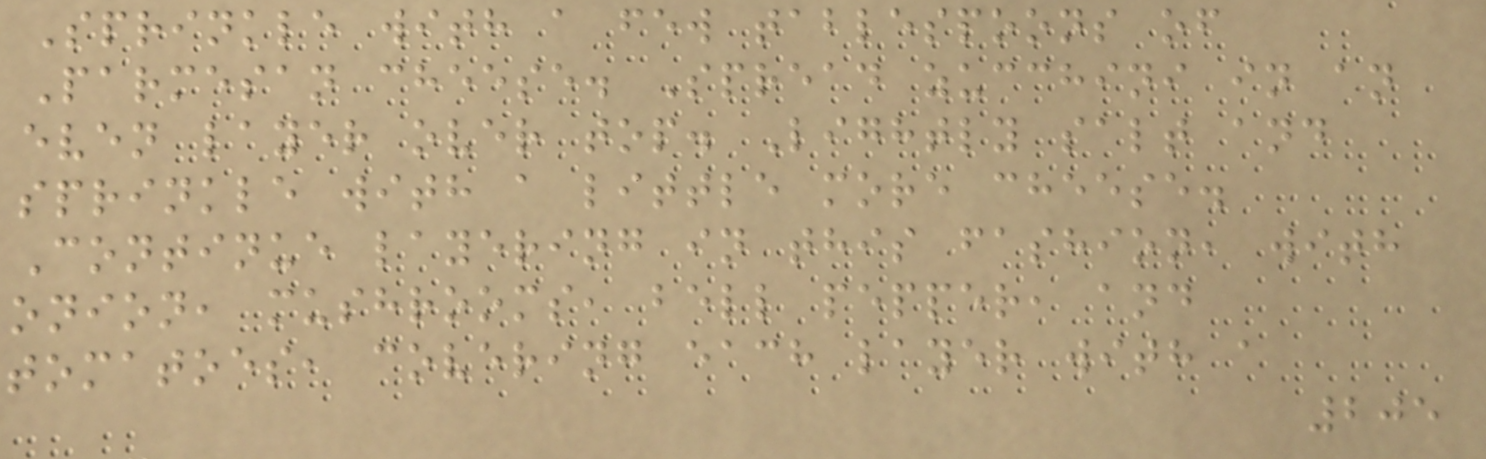Sprinkle with a few tablespoons of
Parmesan cheese. Spread zucchini in an
even layer over top. Lightly salt and
sprinkle with a little more cheese.
Continue layering in this fashion, with
onion, mushrooms, bell pepper, and
tomatoes, covering each layer with a
205
